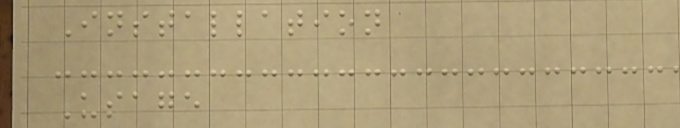Installation
Usage
